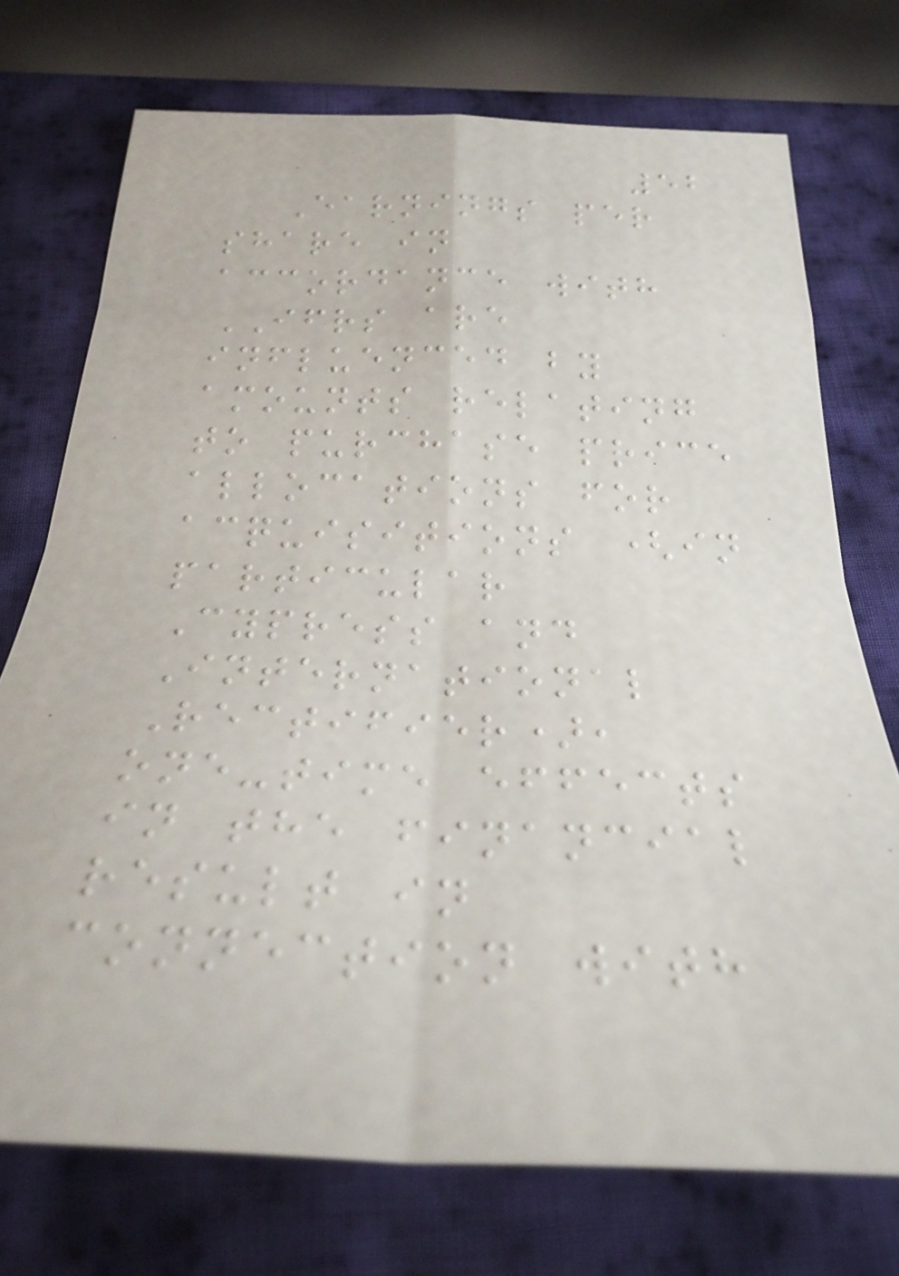52
Earnings per
share in
accordance with
IFRS are
influenced by
amounts relating
to purchase price
allocations for
acquisitions (in
particular
Cypress and
International
Rectifier),
one-time effects
in the financial
result in
connection with
